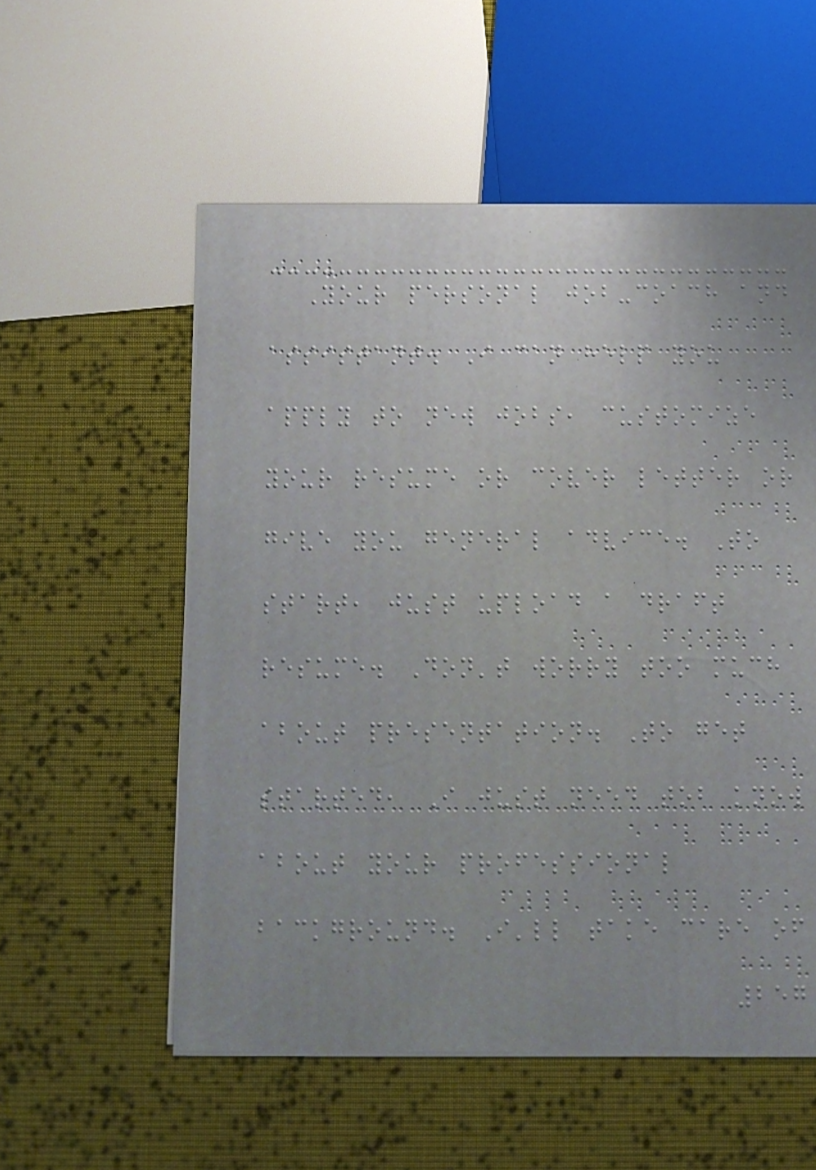Your personal job-coach and
assistant. I can help you
apply to new jobs, customize
your resume or cover letter or
give you general advice. To
start, just upload a draft
resume. Don't worry too much
about presentation. To get
started, I just need tob know
about your professional
background. I'll take care of
257
